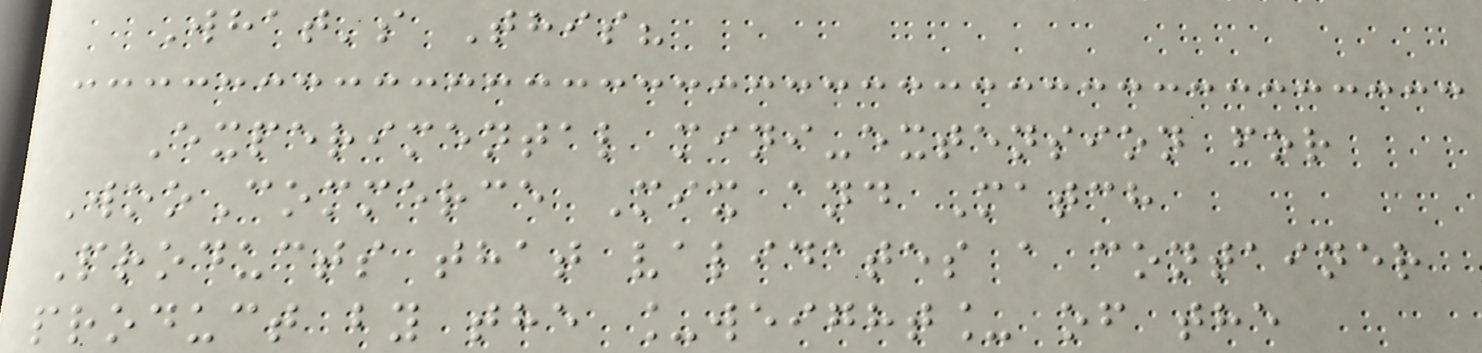What's This?
Experimental mini-extension for
WooCommerce Mix and Match
Products that validates a container
product by the _weight_ of the
